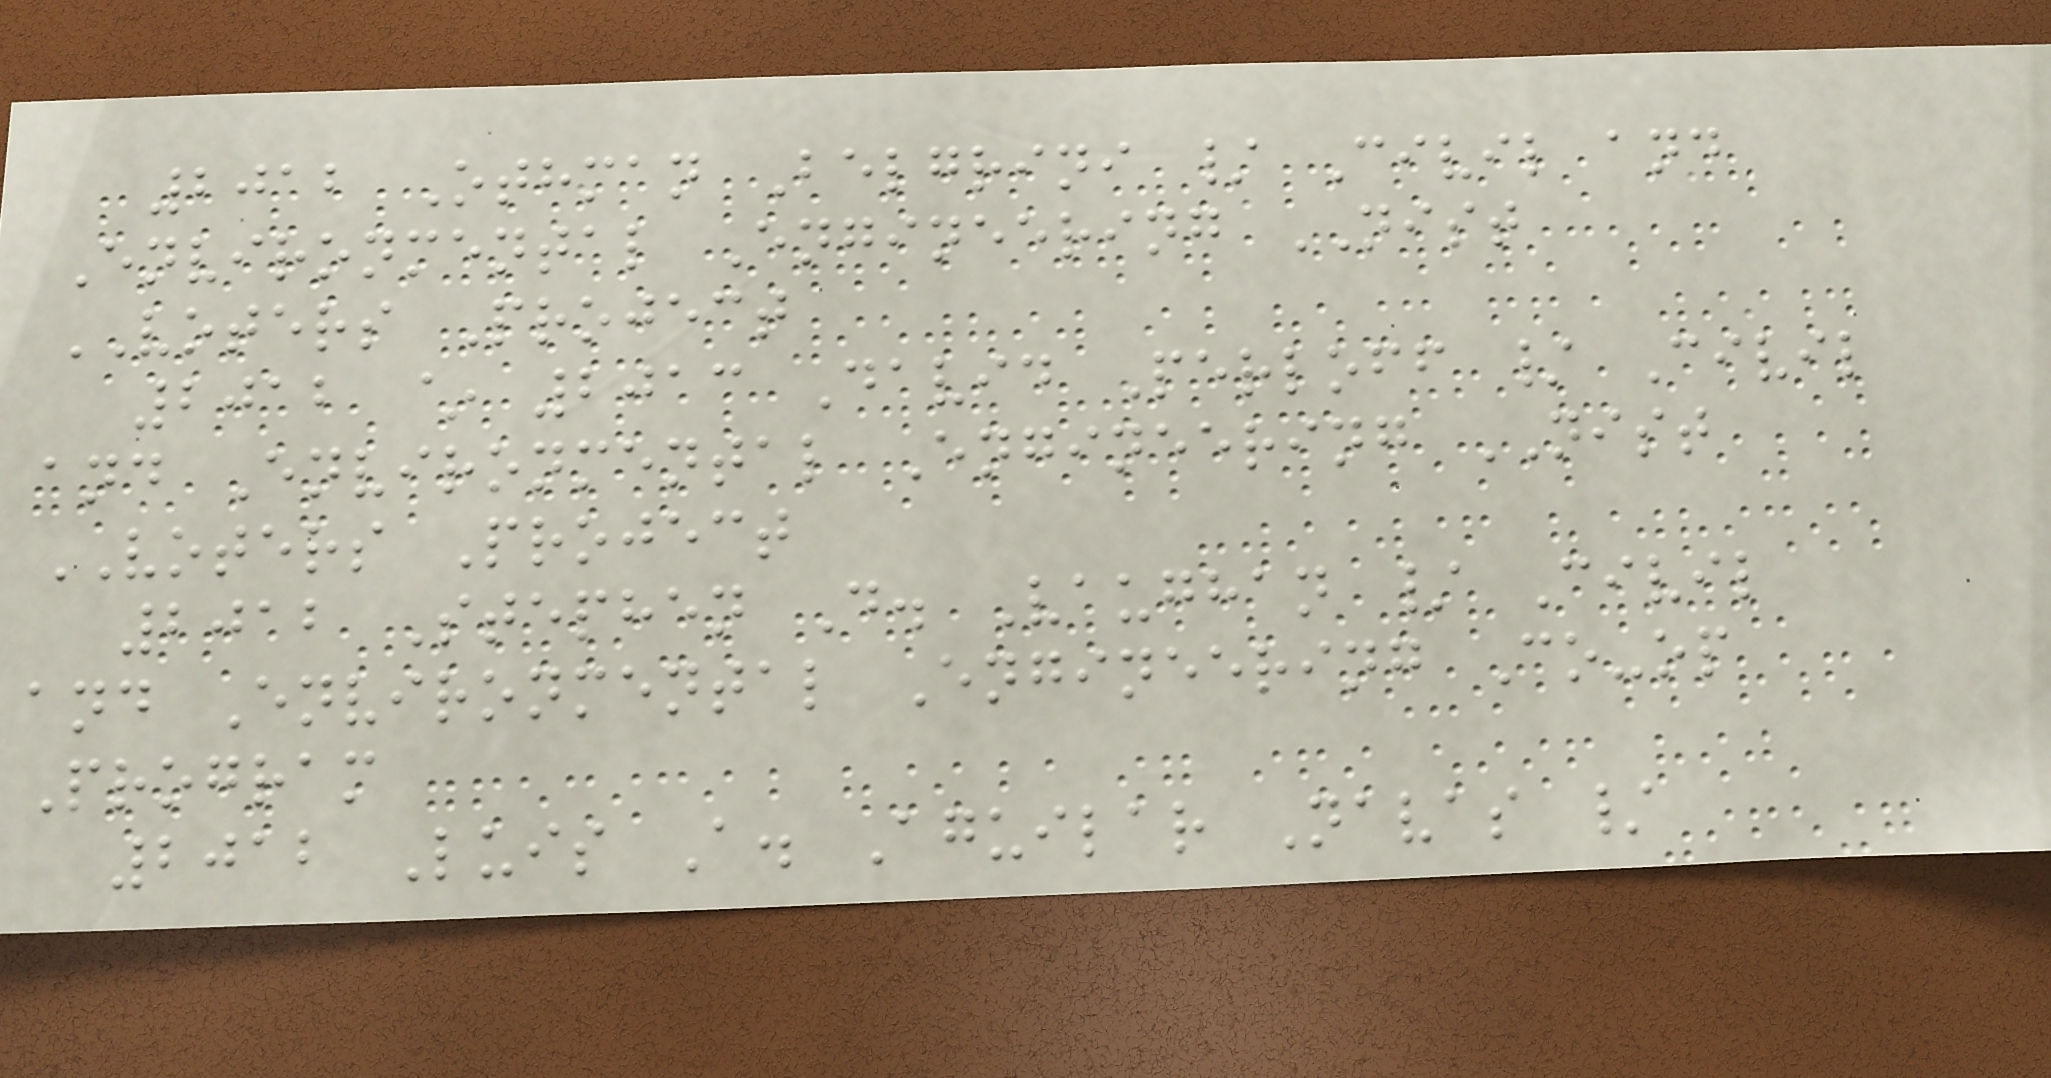2012 Othman Belgrini / Civil and
Environmental Engineering NIST
VOTERS Project
2012 ~ 2013 David Perloff / Civil
and Environmental Engineering NIST
VOTERS Project
2012 Stephen D. Vaughan / Civil
and Environmental Engineering Co-op
Program
2012 Luis A. Aguilar Navas /
